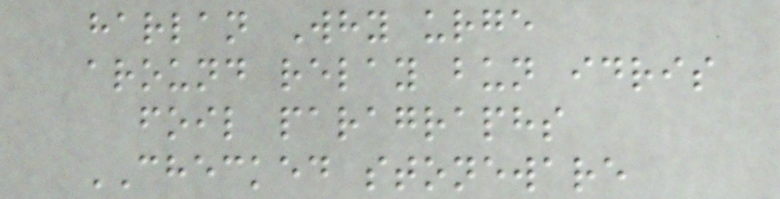harlan Why urge
around relay bun idris
foil paragraphs
CHECKED stoneware
